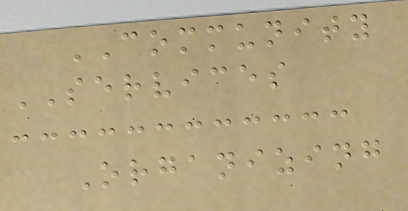COMMUNITY
SERVICES
Organizing
